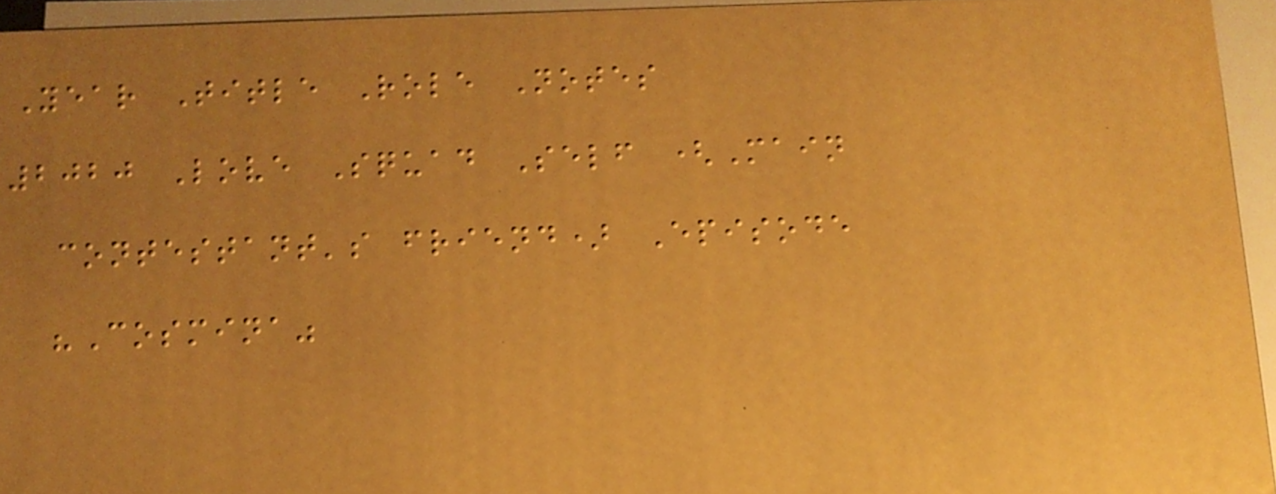Year Title Role Notes
2020 Love Squad Self (Main
contestant's friend) Episode
"Cosmina"
